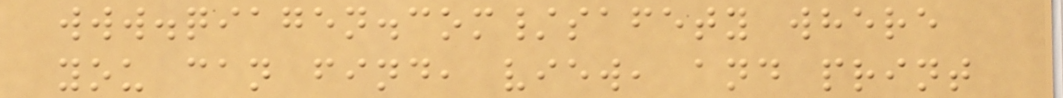www.qiagen.com/safety where
you can find, view, and print
